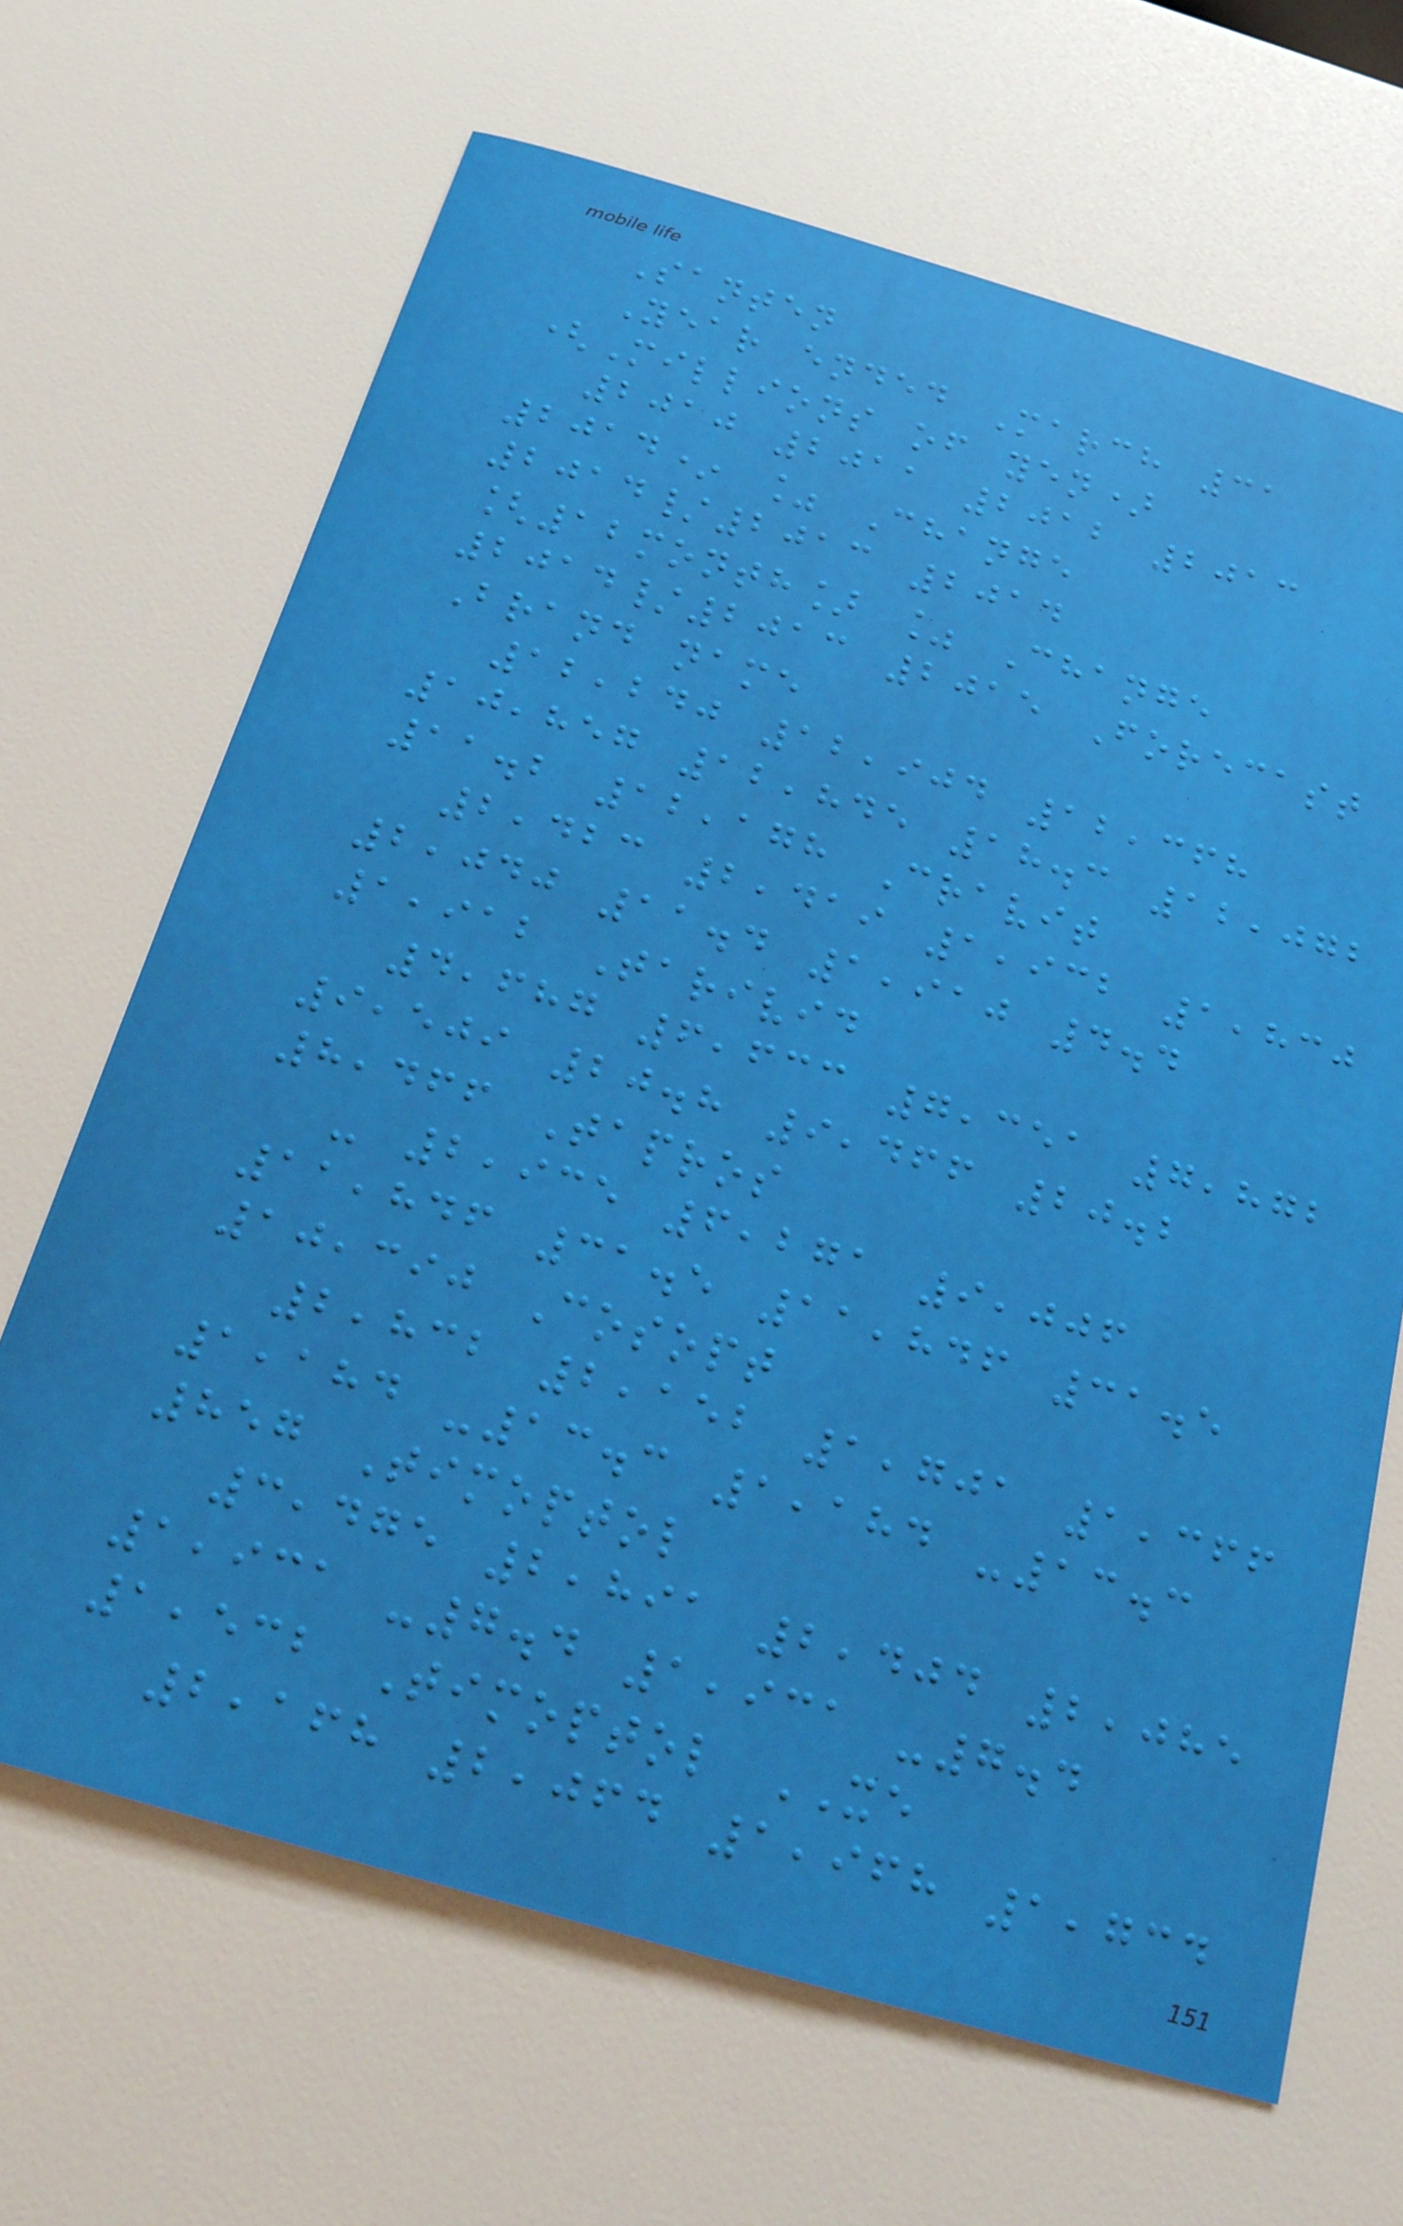Santen
Year ended March 31
(Millions of yen)
2010 2011 2012 2013
2014* % Change
2014/2013 2014
[12month] % Change
2014/2013 2015 Forecast
Brand name
12,240 12,904 12,368
10,857 12,845 18.3 12,072
11.2 12,178 Cravit
2,423 2,419 1,932 1,830
2,040 11.4 1,910 4.4
1,912 Tarivid
4,687 6,633 7,351 7,872
9,509 20.8 9,466 20.2
8,466 Tapros
- 2,935 6,271 9,006
11,846 31.5 11,846 31.5
10,390 Cosopt
2,832 2,152 1,701 1,366
1,184 -13.3 1,184 -13.3
857 Timoptol
3,475 2,891 2,404 2,085
1,931 -7.4 1,931 -7.4
1,532 Timoptol XE
2,168 2,064 1,968 1,734
